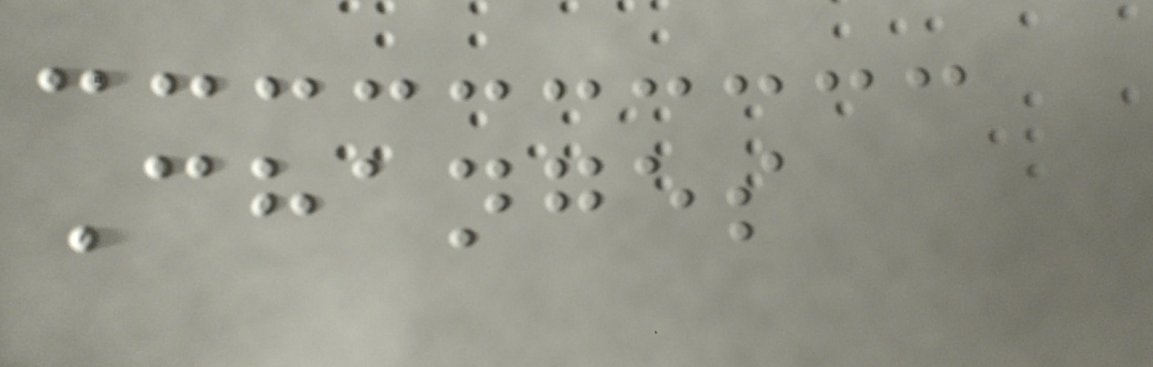Changes
